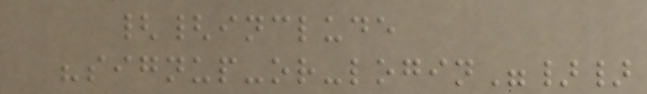{{include
"signup-or-login"}}
